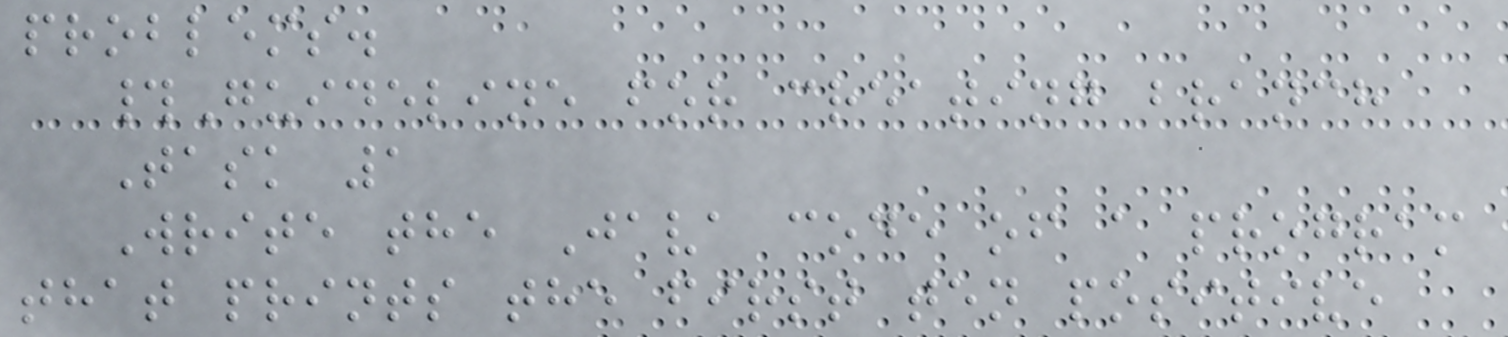problems.
#Guideline for creating branch
Task 1
Write the Java code of a program
that prints the first ten positive
